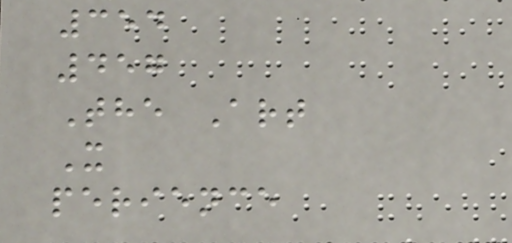354
457
The Art
X
perience
